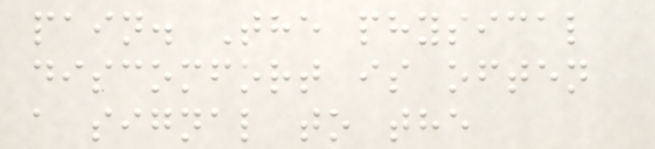pain. The physical
discomfort is often
a signal to the
